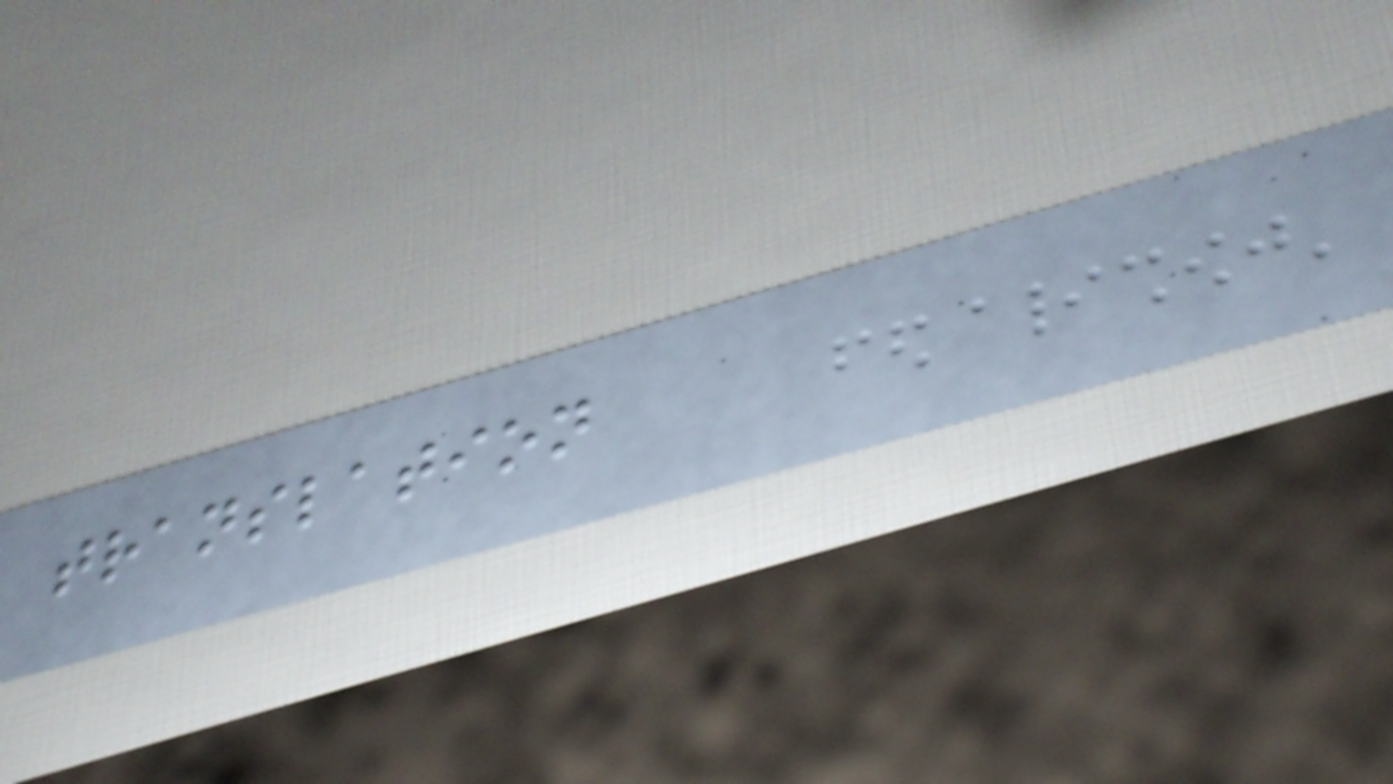translation
